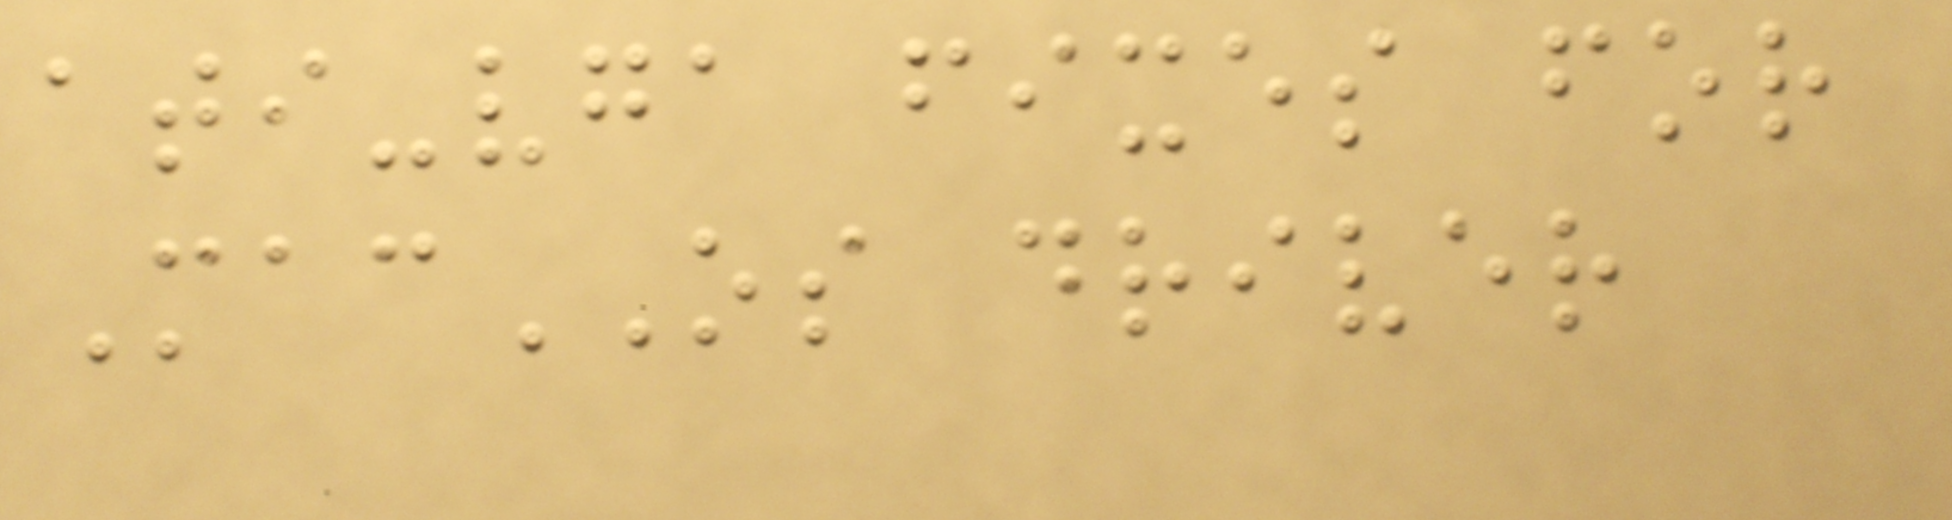ati-vga fixes for
MacOS driver
